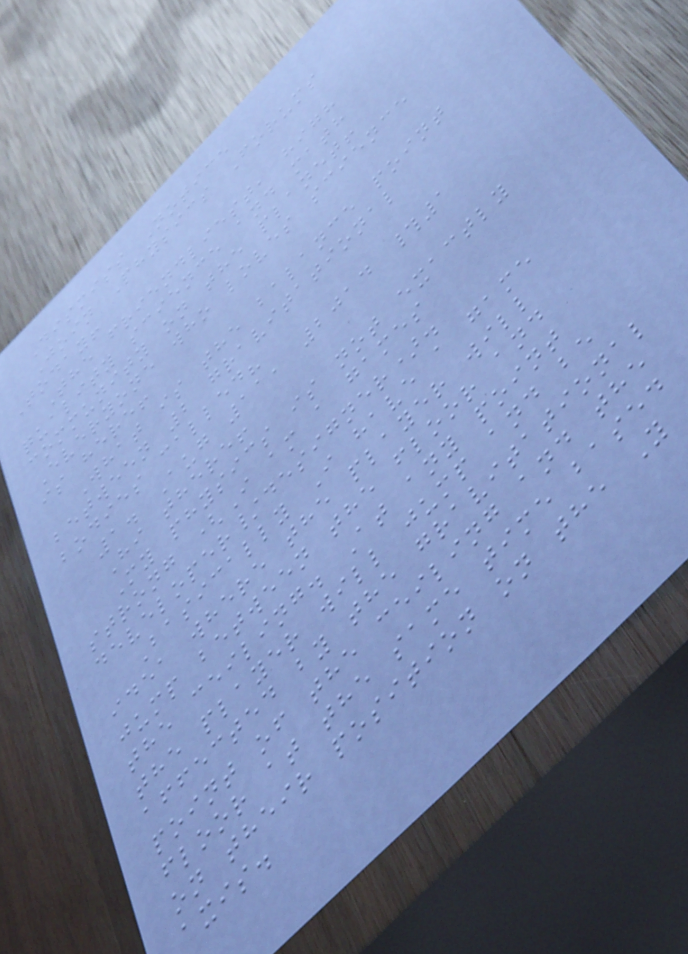Dismiss Notice
Join Physics Forums
Today!
The friendliest, high
quality science and math
community on the planet!
Everyone who loves science
is here!
What is the balance point
between 2 gravitational
bodies called?
1. Aug 11, 2014 #1
Hi there!
My physics is not exactly
strong (I am a games
developer/designer).
Basically I have a game
idea where the player will
jump between the floor and
the ceiling. At any point
the player will jump and be
affected by the gravitational
point of the ceiling and the
floor at the same time based
on their position on the Y
axis.
